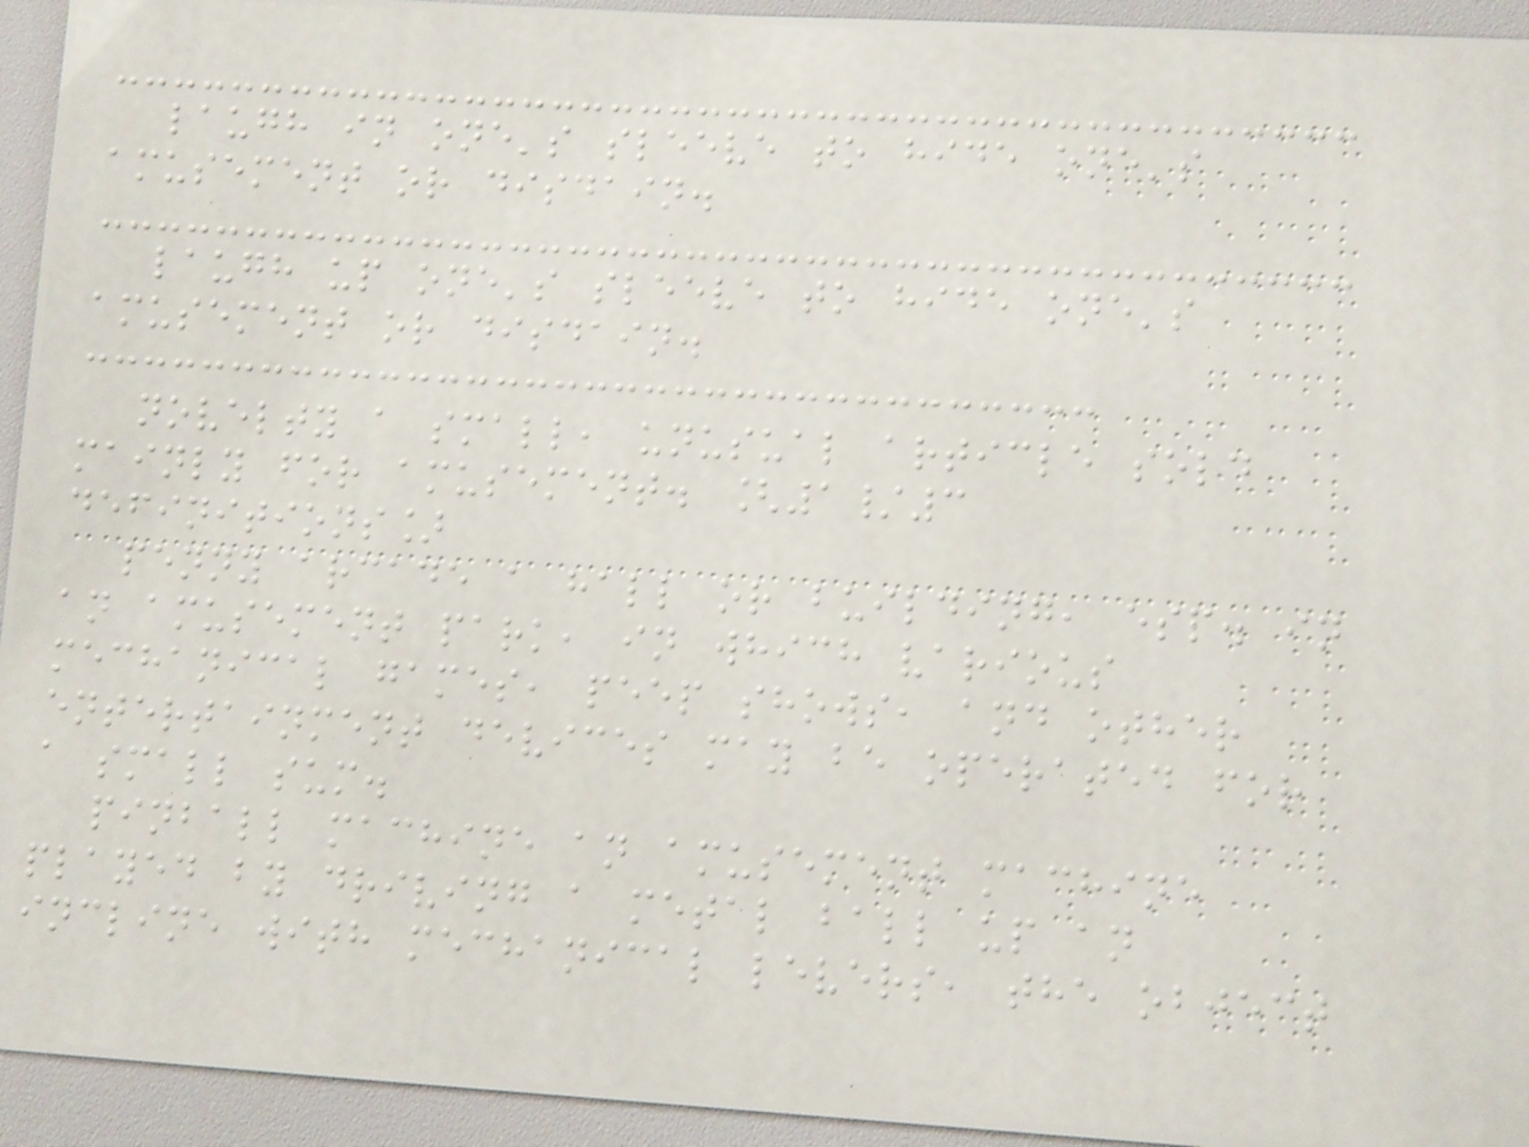laugh in one's sleeve to hide one's
amusement or disdain.
laugh up one's sleeve to hide one's
amusement or disdain.
novelty a small, unusual article sold
mainly for amusement. [1/3
definitions]
penny arcade a hall or building, esp. in
an amusement park, in which various
mechanical games, peep shows, and other
entertainment devices may be operated for
a small sum.
pinball machine an amusement machine
played by driving a metal ball up an
incline with mechanical levers, the object
